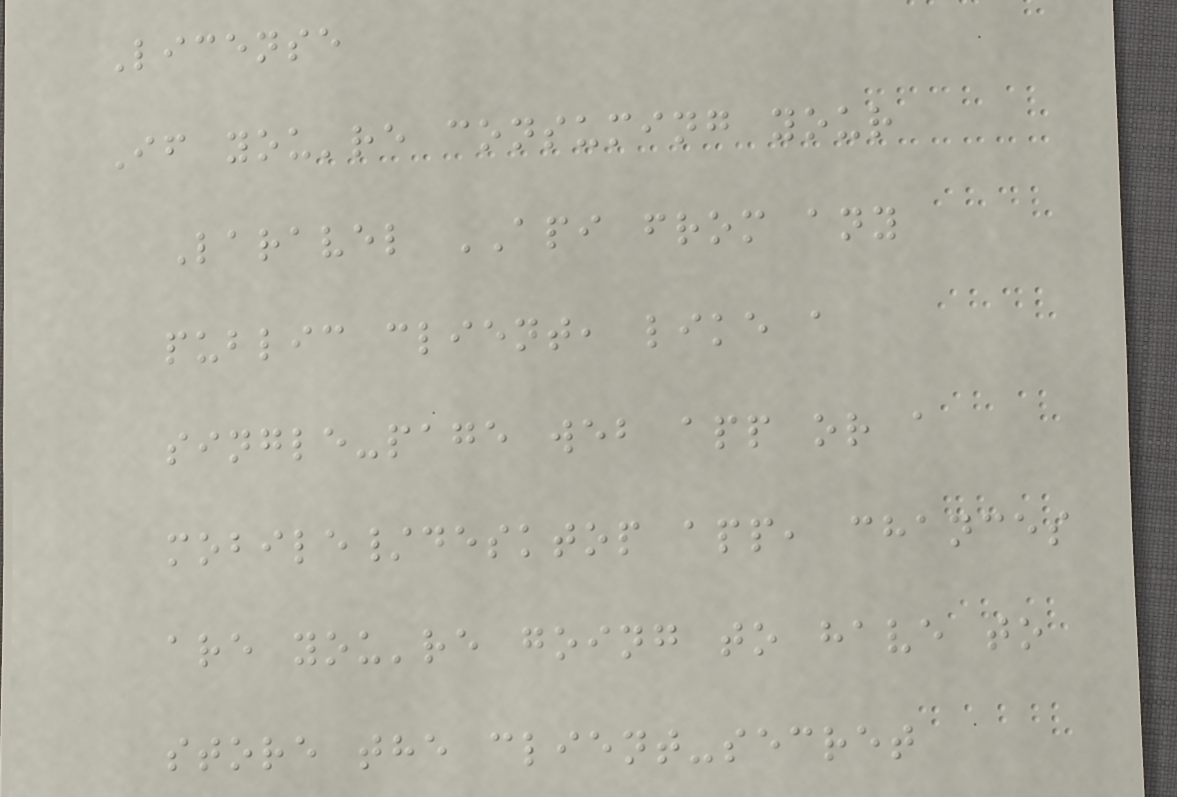License
If you're consuming your
Laravel API from any
public client, like a
single-page web app or a
mobile/desktop app, chances
are you're going to have to
store the client-secret
